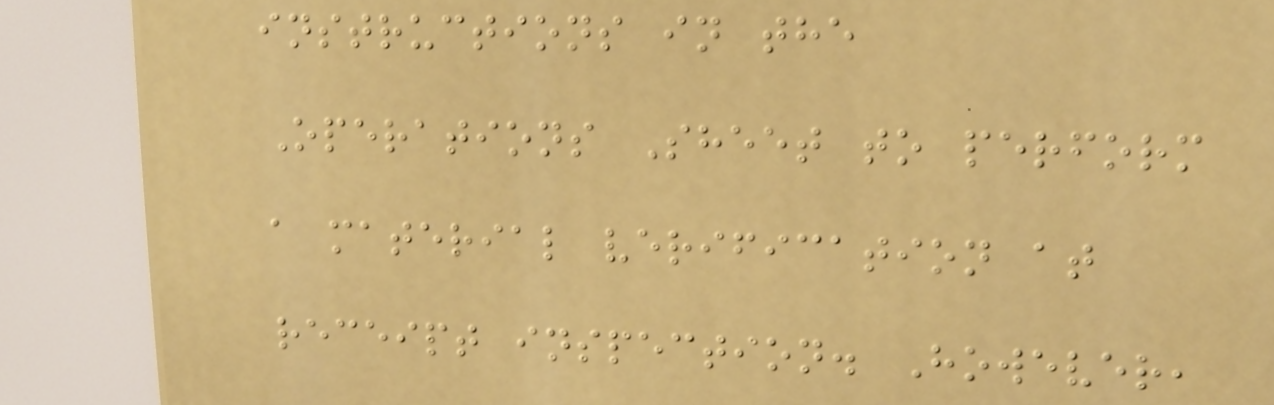instructions in the
Operations Sheet to perform
a material verification at
receipt inspection. However,
